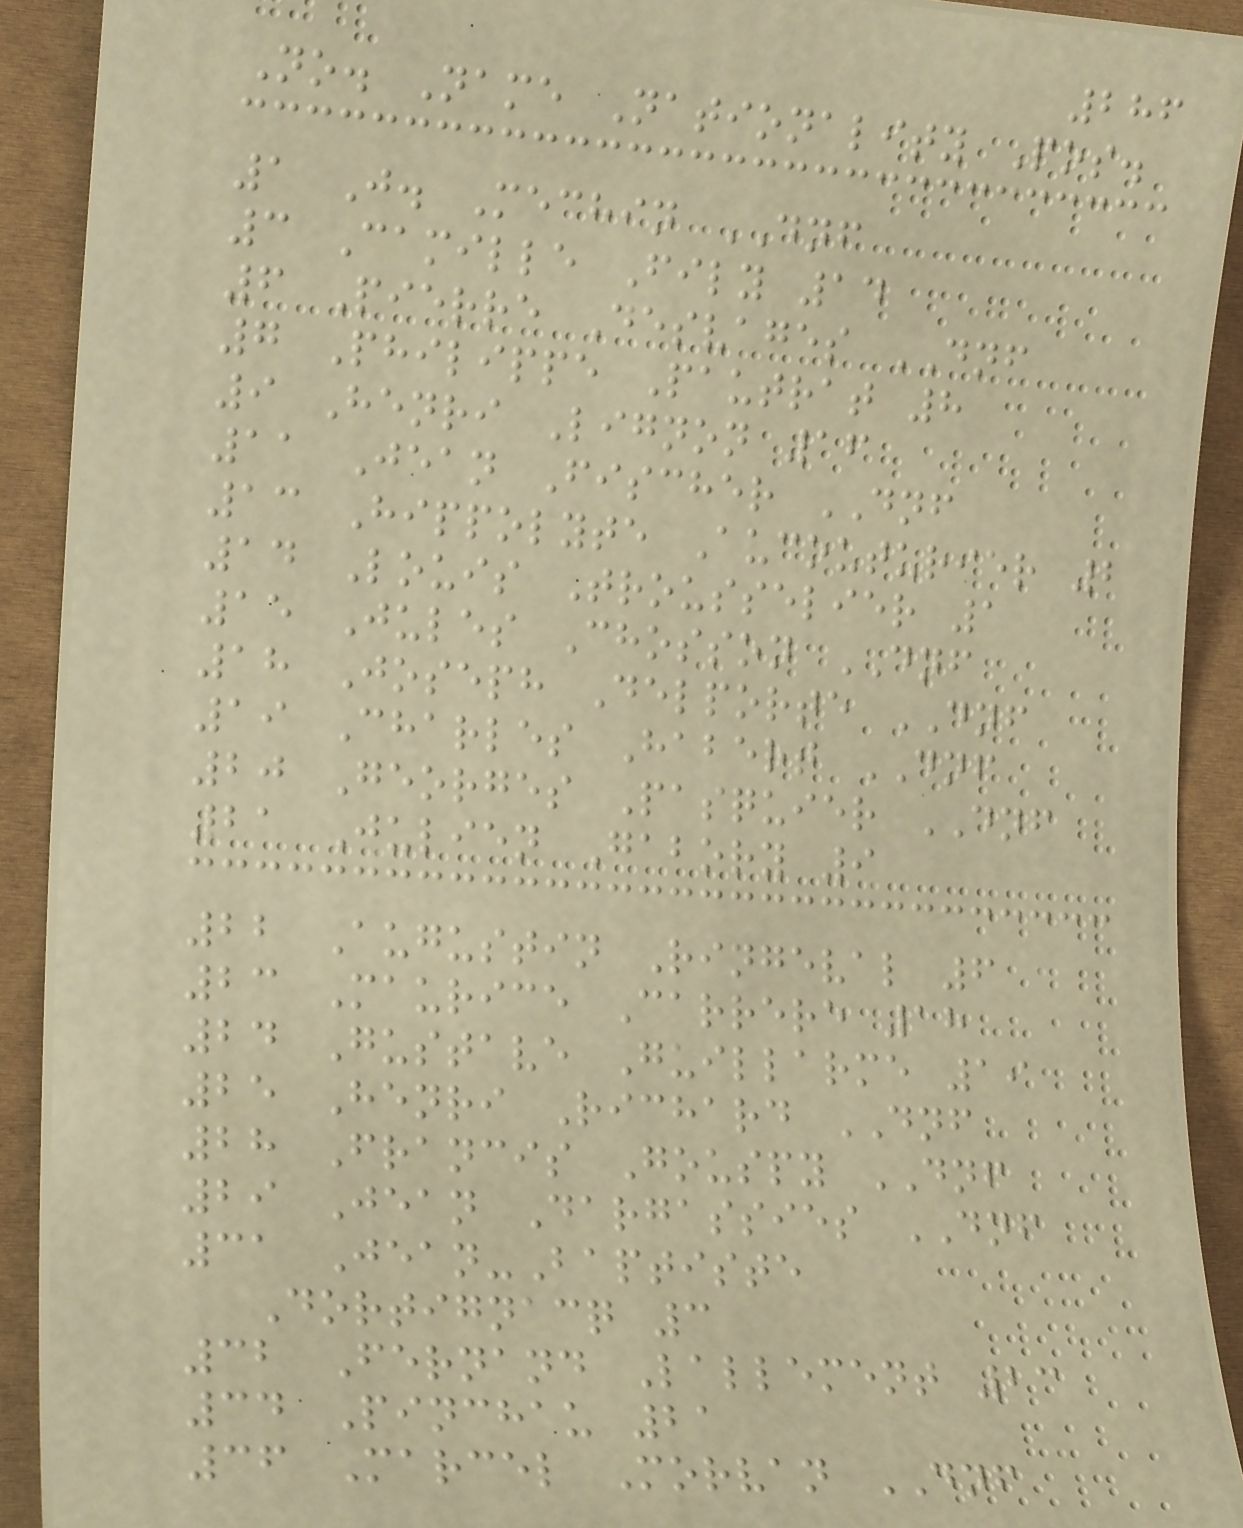286
No. Name Nationality Pos.
1 J. Mechin DNF
3 Camille Fily 14
6 Pierre Desvages DNF
7 Philippe Pautrat 8
9 Henri Lignon 16
11 Jean Fischer DNF
13 Hippolyte Aucouturier 2
14 Louis Trousselier 1
15 Jules Chosson DNF
18 Joseph Delporte DNF
19 Charles Habert DNF
20 Georges Pasquier DNF
21 Julien Gabory 9
22 Augustin Ringeval 6
23 Maurice Carrere 18
24 Gustave Guillarme 19
25 Henri Richard DNF
28 Francis Gouspy DNF
29 Jean Dargassies DNF
31 Jean-Baptiste
Dortignacq 3
32 Fernand Lallement 23
34 Pinchau 21
36 Marcel Morvan DNF
